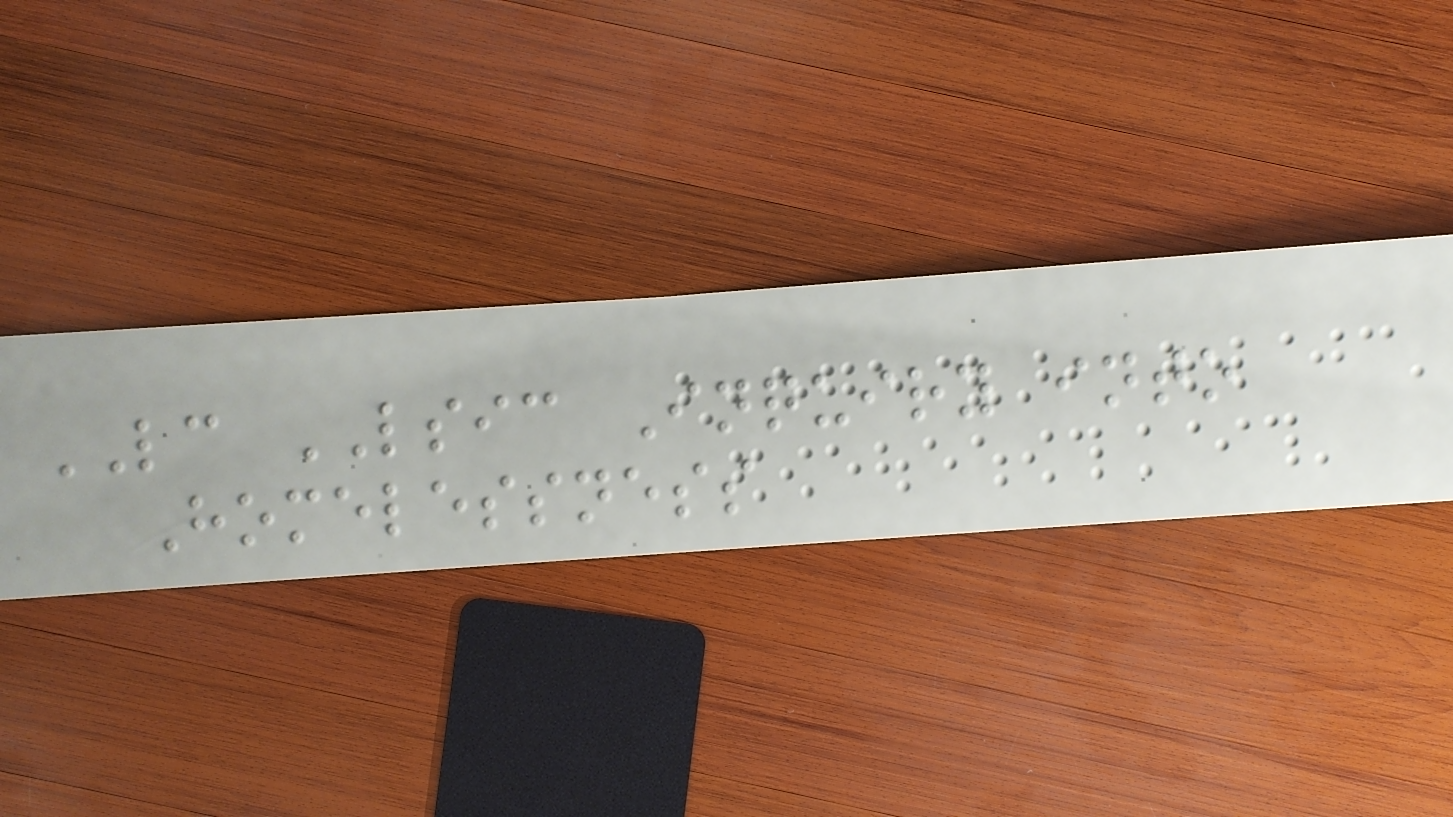LC LSIC Inquiry into
Homelessness
